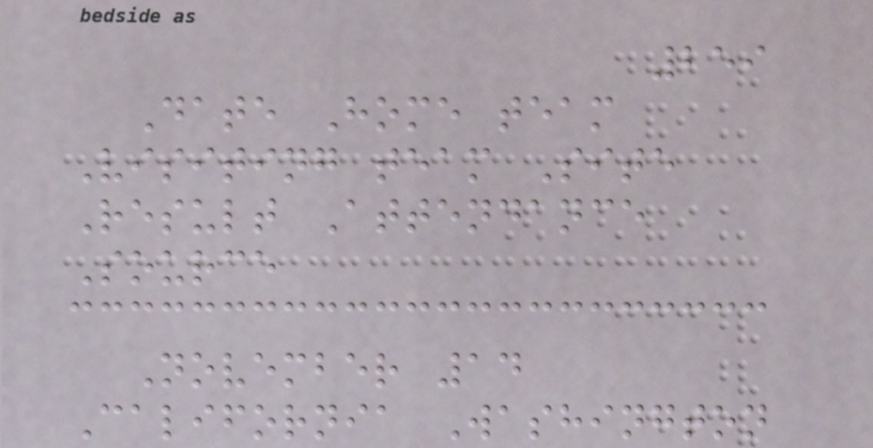259
Date Home team
Visiting team Site
Result Attendance
Source
November 14
California Washington
